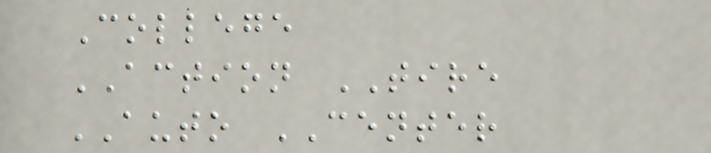College
ACTION TIRE
AUTO CENTER
